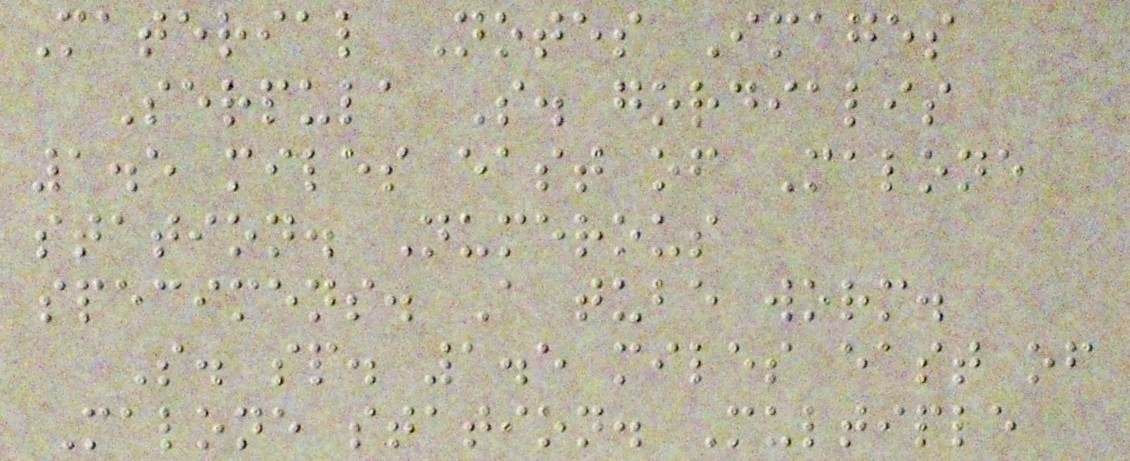Material Notes Images
Serpula S. gordialis
1.5 miles east of Malone
station. Numerous
specimens. A tube worm.
S. sp. 1.5 miles east of
Malone station. Multiple
